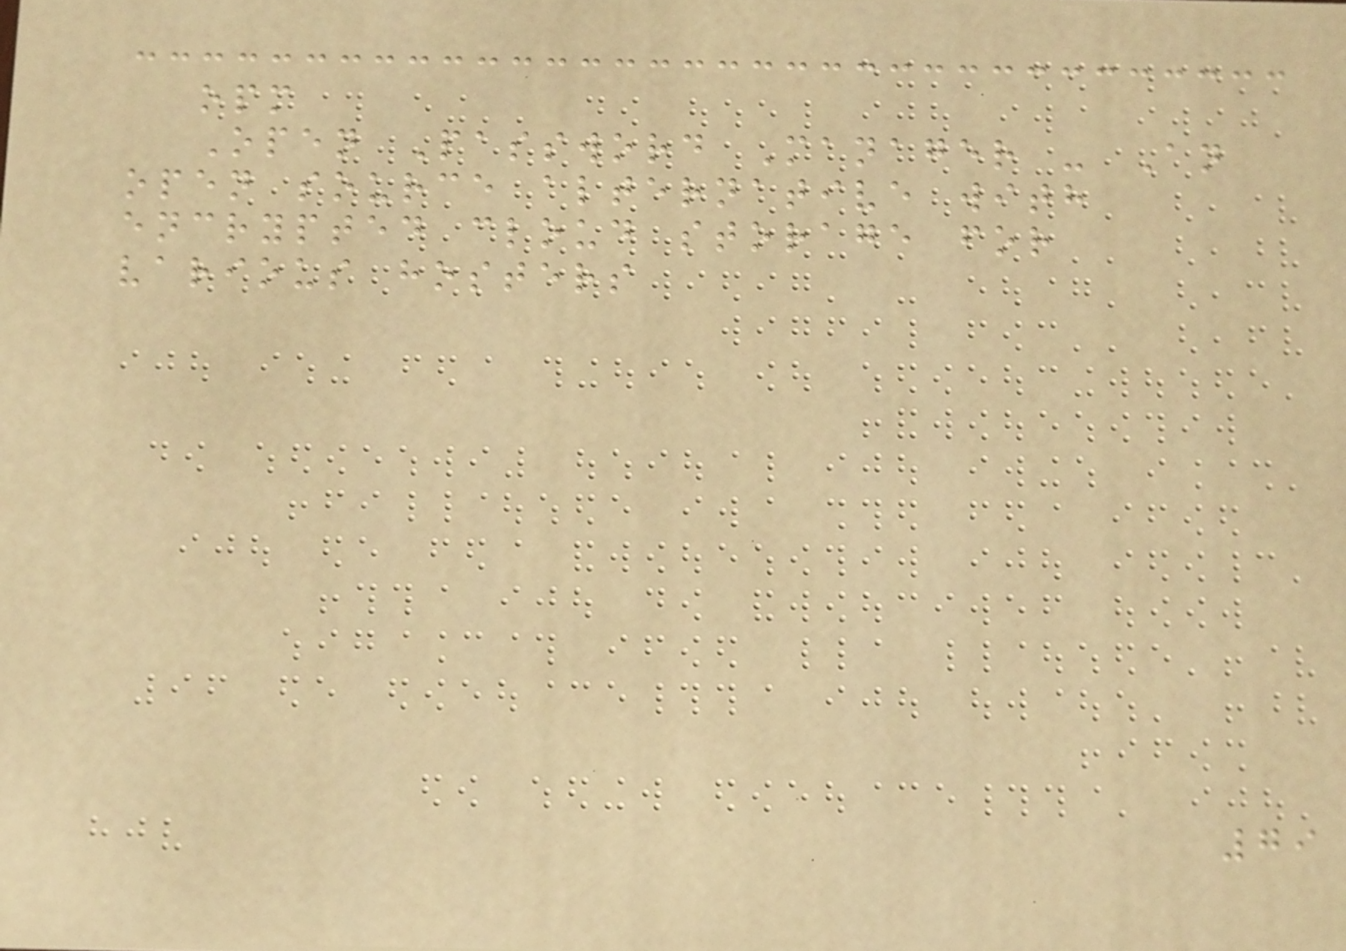opm
Open Password Manager - An
open source alternative with
encrypted cloud storage for
various hosters
79
